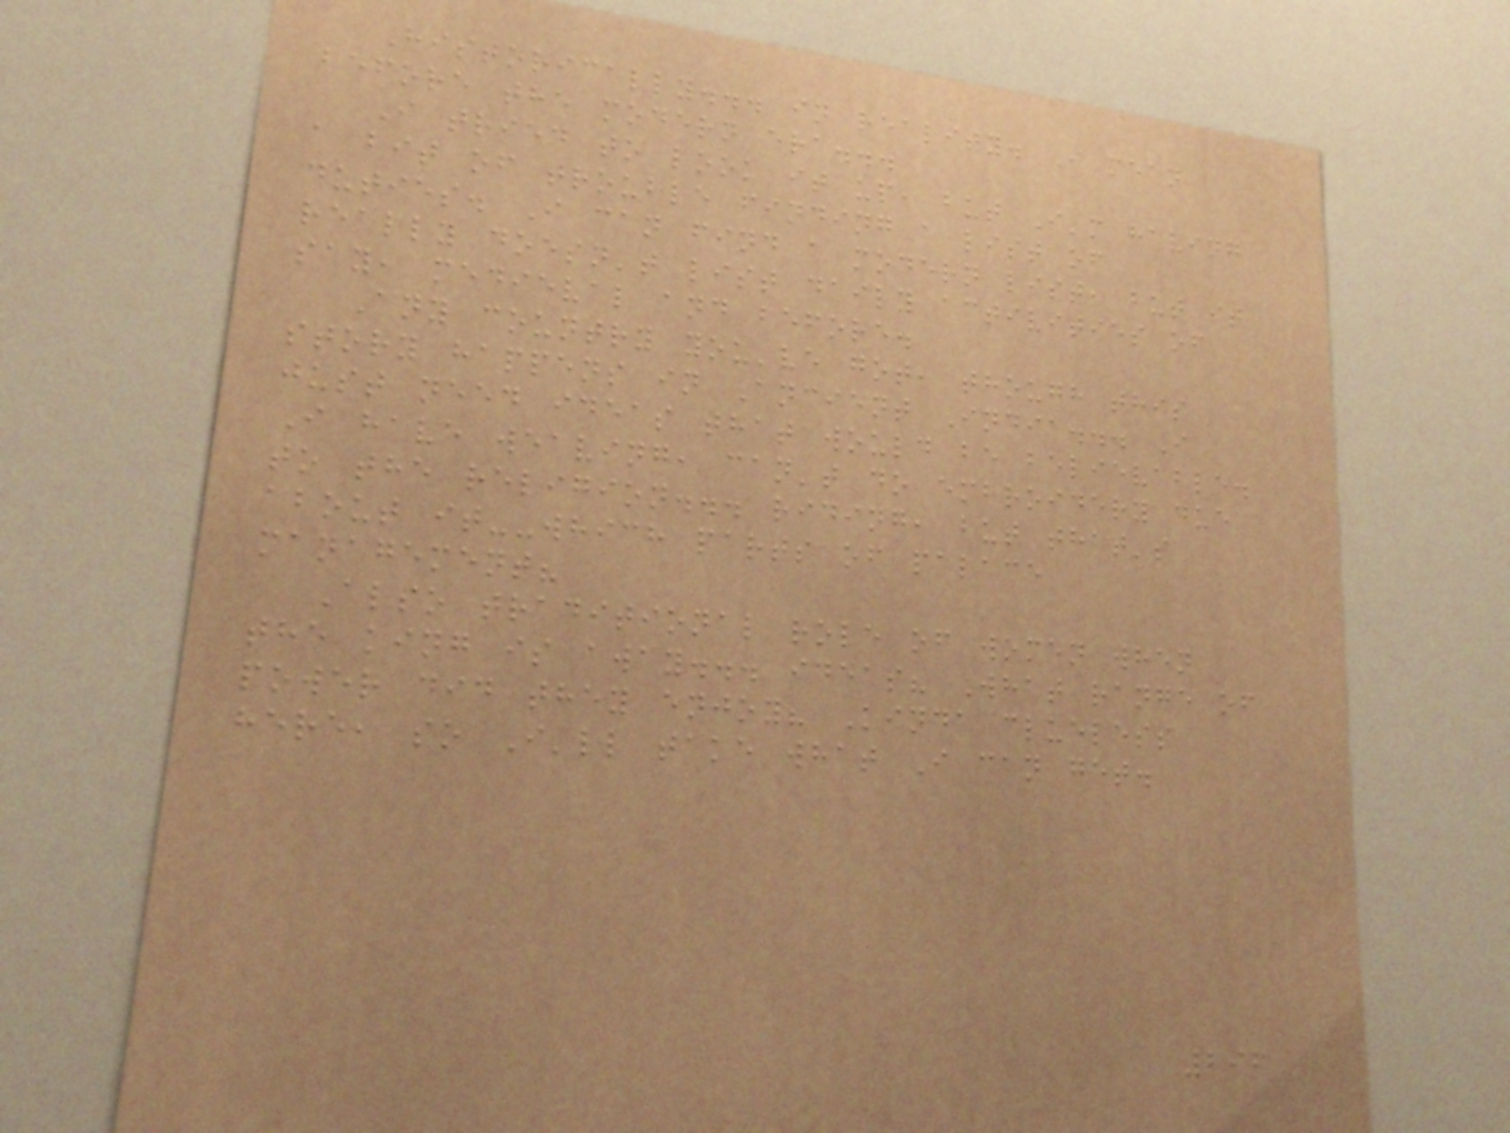Historically... in reality. I mean
before the modern era...
I tried to look it up, but I'm having
a bit of trouble finding a list of
duties. I can find a modern list, but it
really doesn't list daily activities of
say, medieval and before.
Any country you've got, though this
story happens in Ancient India... I
just need ideas that would be believable.
I have weaving, can't do embroidery due
to the religion... riding, but that's
about it--which parts of palace
management?
Also traditional role of women when
the king is away... ideas? What range of
power did they enjoy? Kinda clueless
here, so I'll take what I can get.
296
